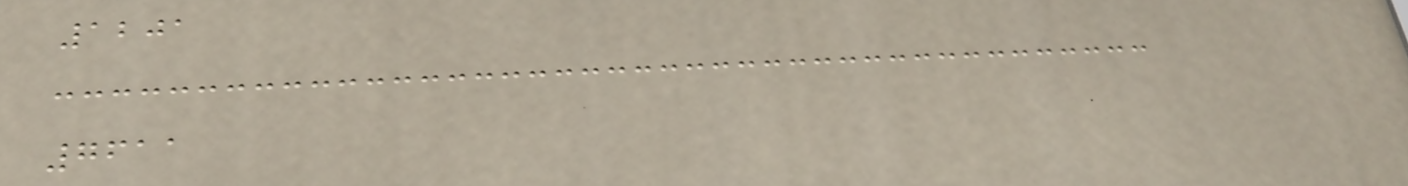1201
7611
